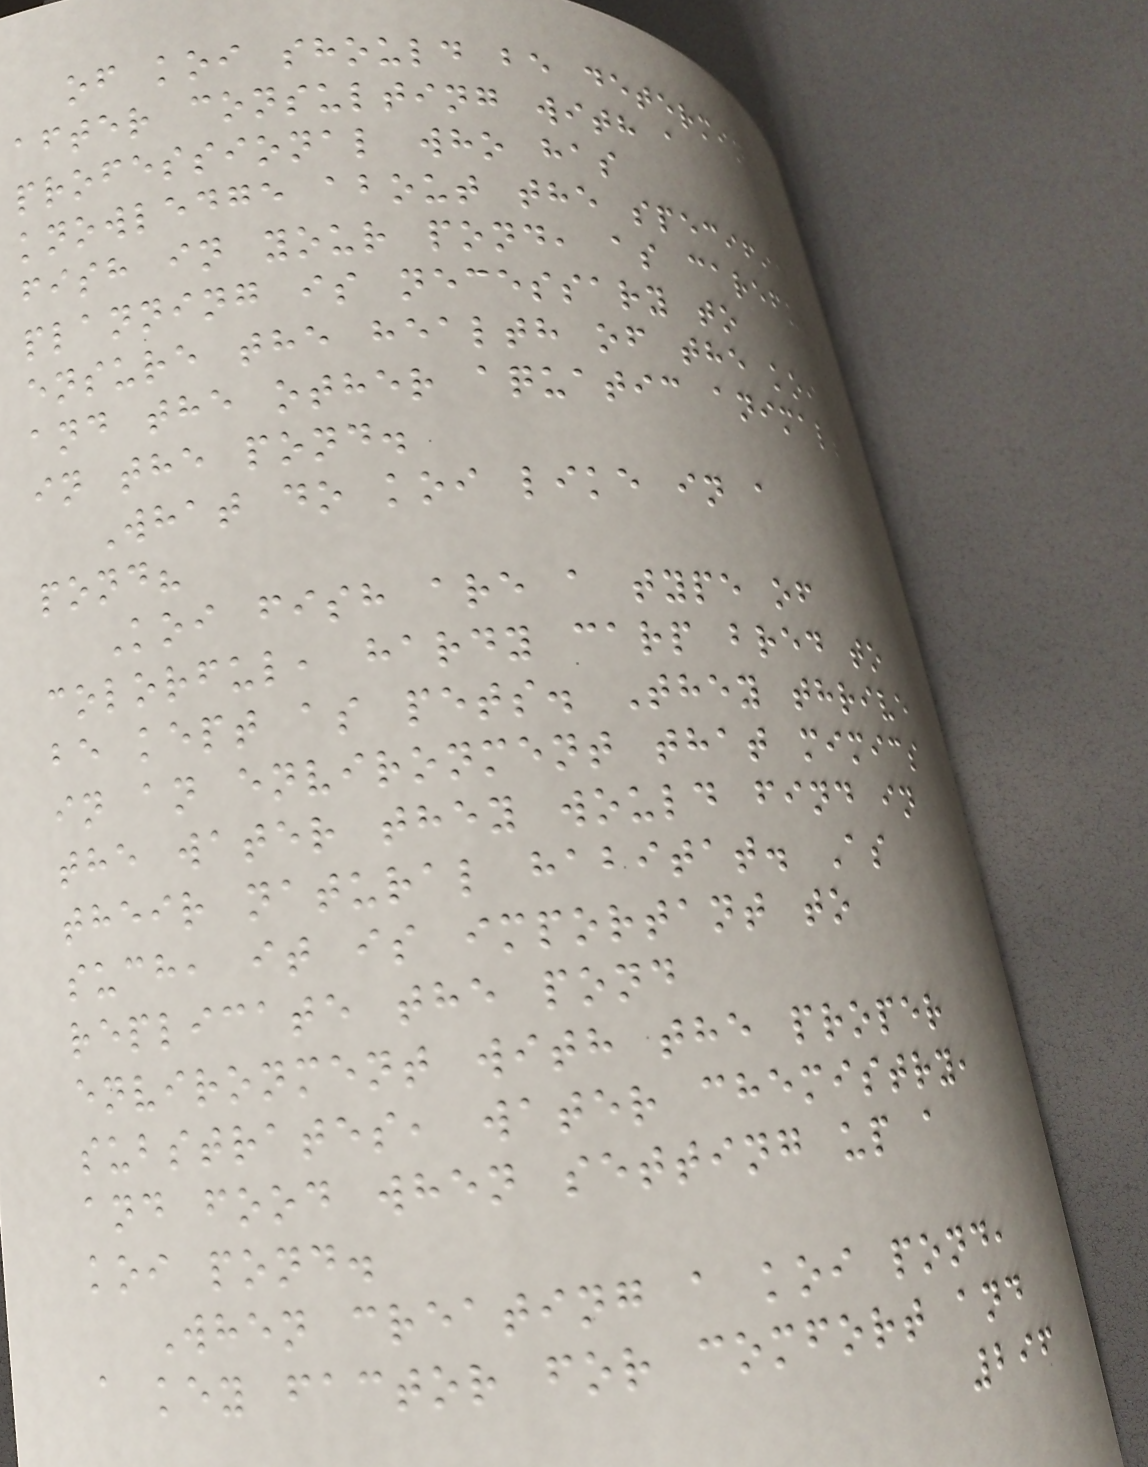of koi should be determined
after consulting with a
professional who has
knowledge about the specific
fish in your pond, as careful
planning is necessary to
ensure the health of the koi
and the other aquatic animals
in the pond.
What do koi like in a
pond?
Koi fish are a type of
colorful, hardy carp bred to
be kept as pets. They thrive
in an environment that mimics
the water they would find in
their natural habitat. As
such, it is important to
replicate the pond
environment with the proper
substrates, water chemistry,
and food when setting up a
koi pond.
When creating a koi pond,
a key factor for comfort and
296
